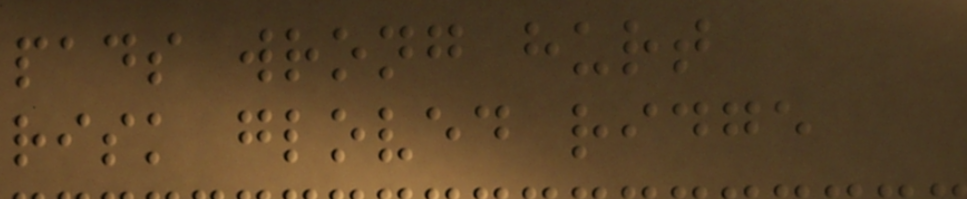pads wrong hurt
risk gloved ridge
